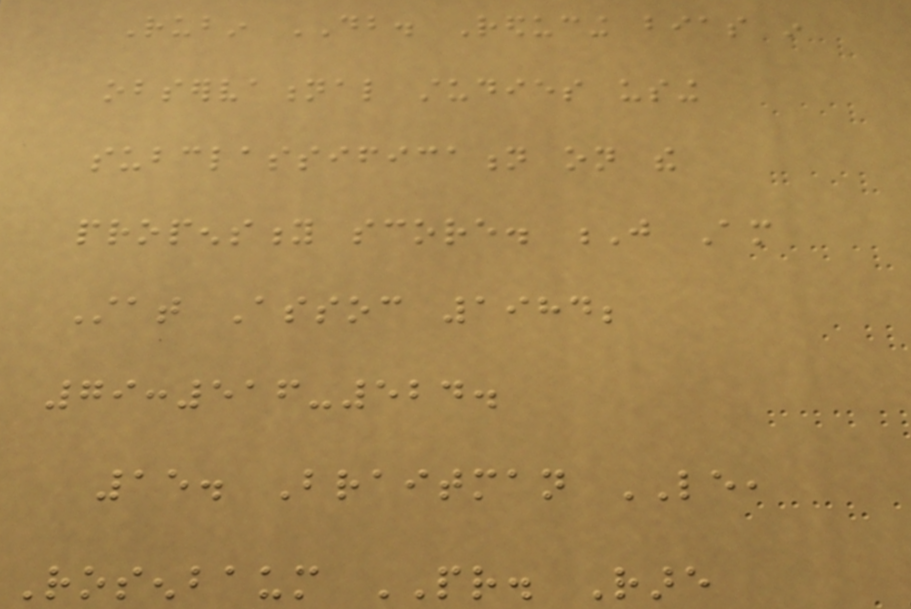Rubin DB. Reducing bias in
observational studies using
subclassification on the
propensity score. J Am
Stat Assoc 1984;
79:516-524.
15. Braitman LE,
Rosenbaum PR. Rare
